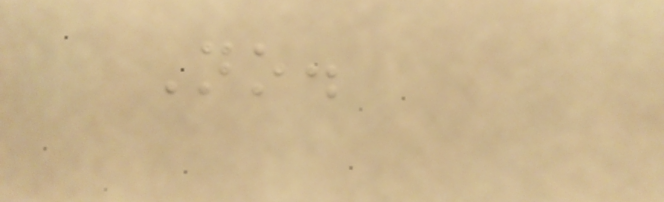No.
